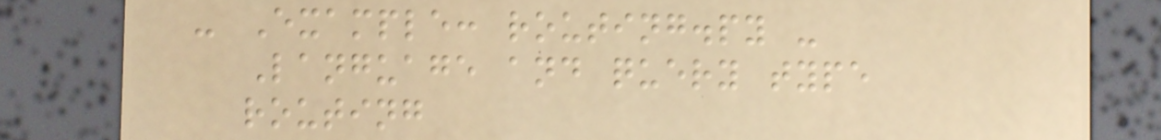- Example: routing.py -
Language and query type
routing
